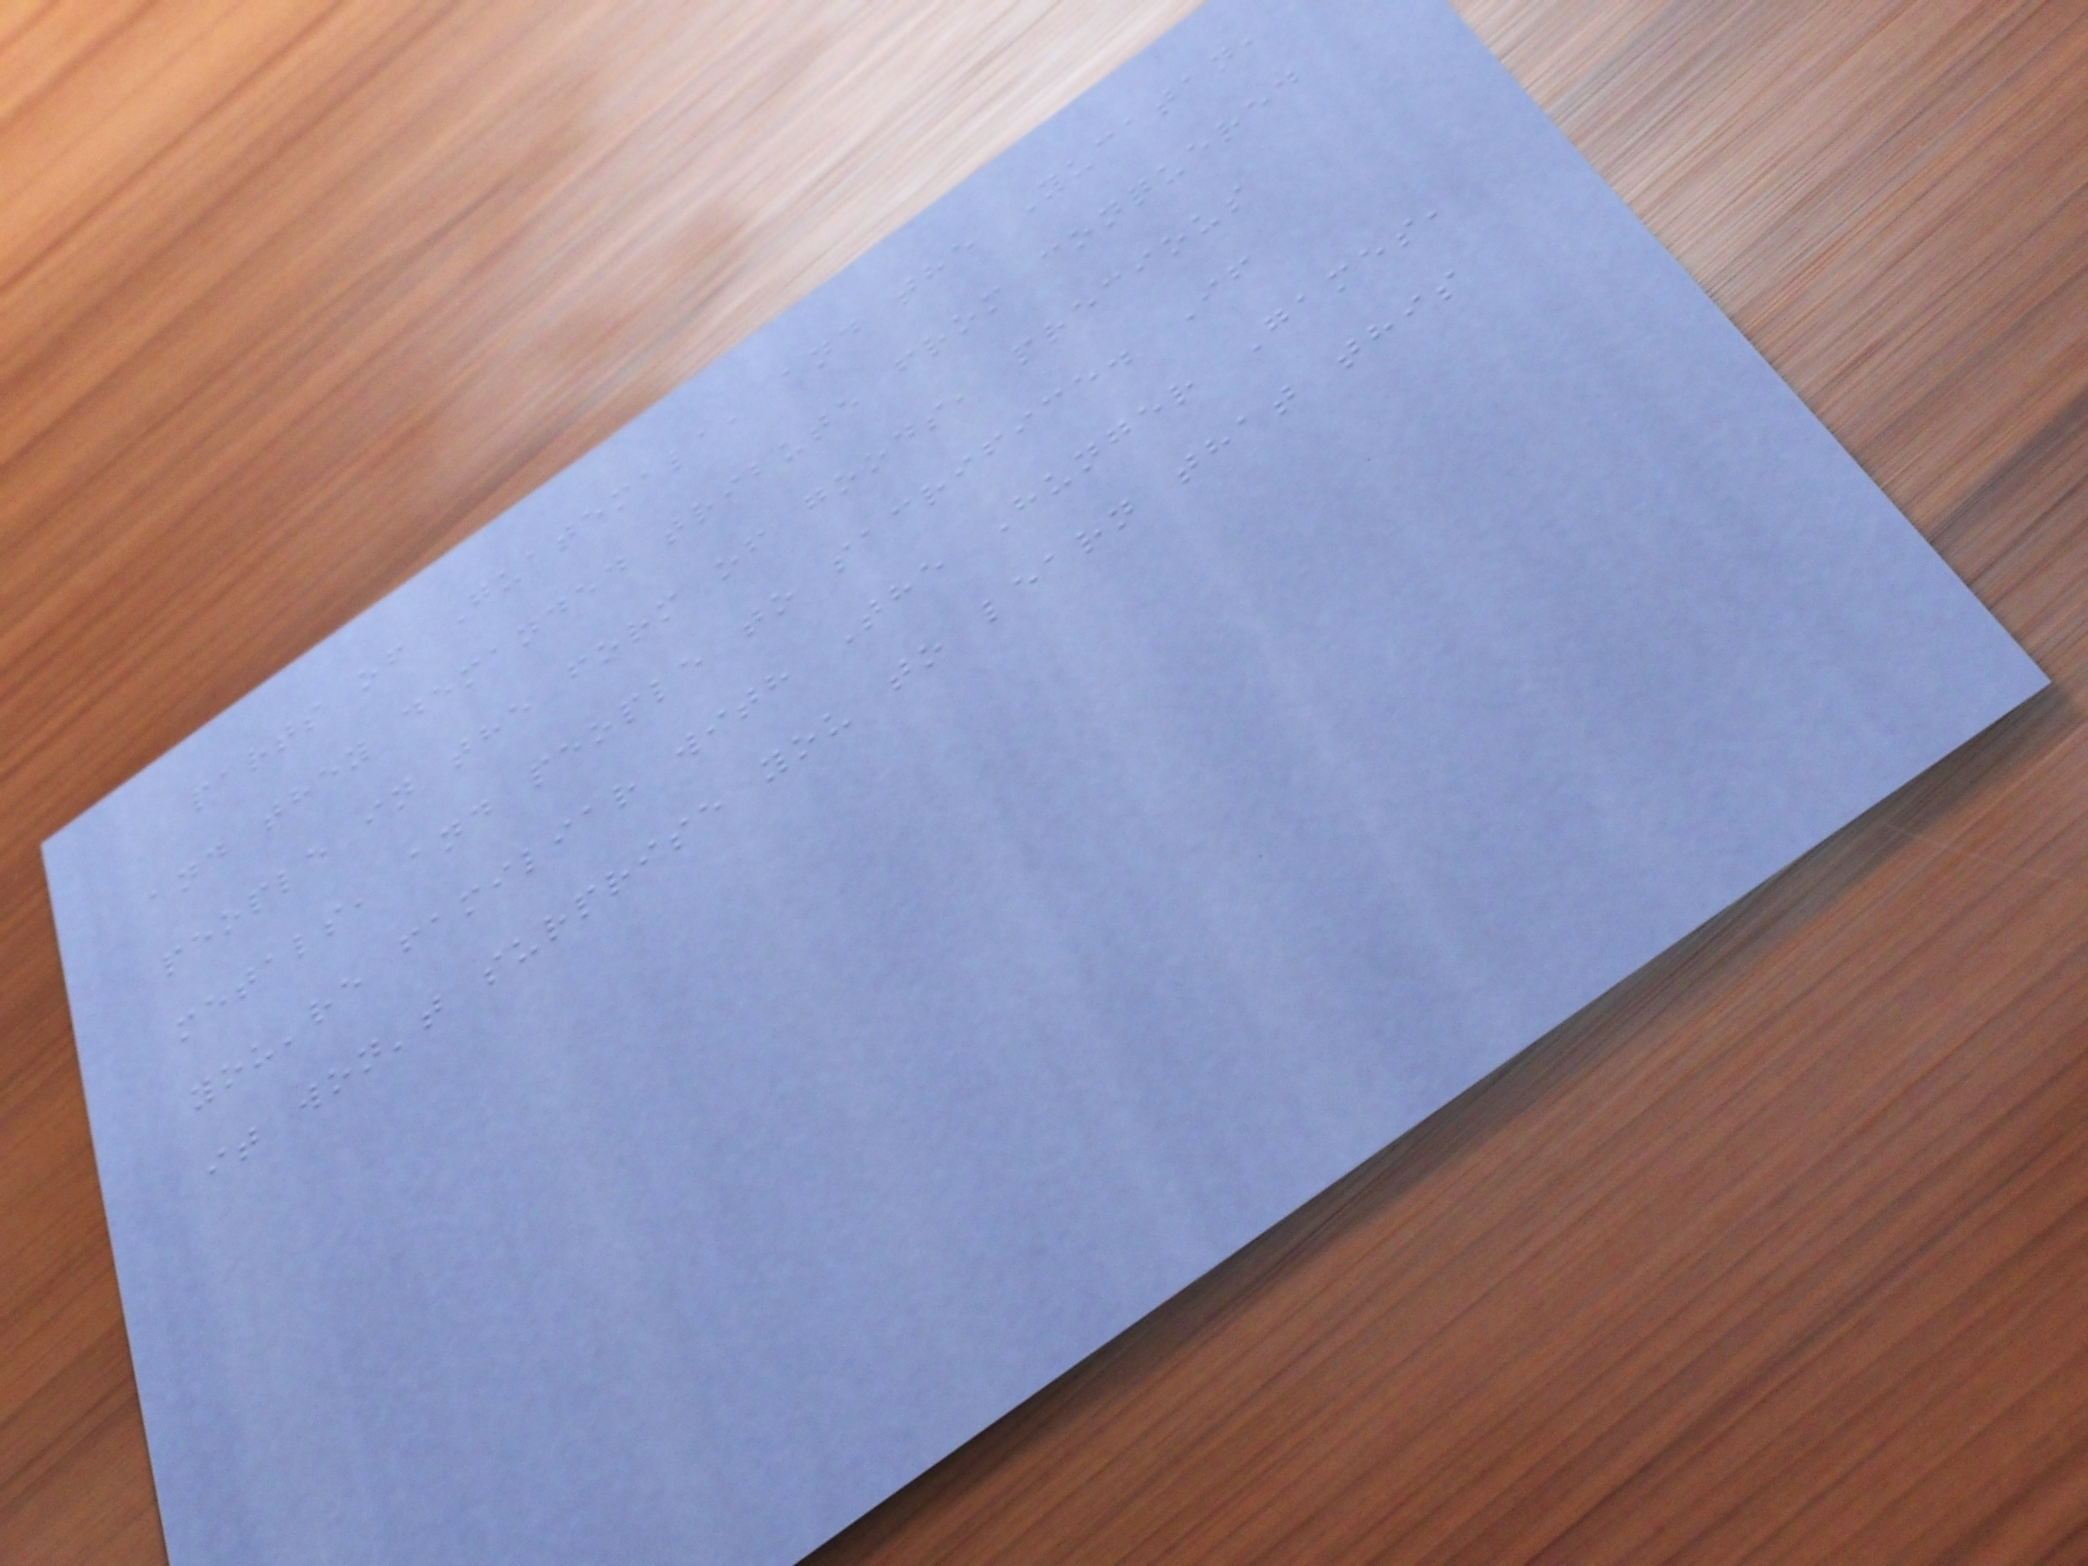parts of Guatemala, and the Yucatan,
and they demanded tribute from conquered
people in the form of goods, precious
metals, and people to sacrifice. If
you're familiar with The Hunger Games,
it won't surprise you to learn that this
